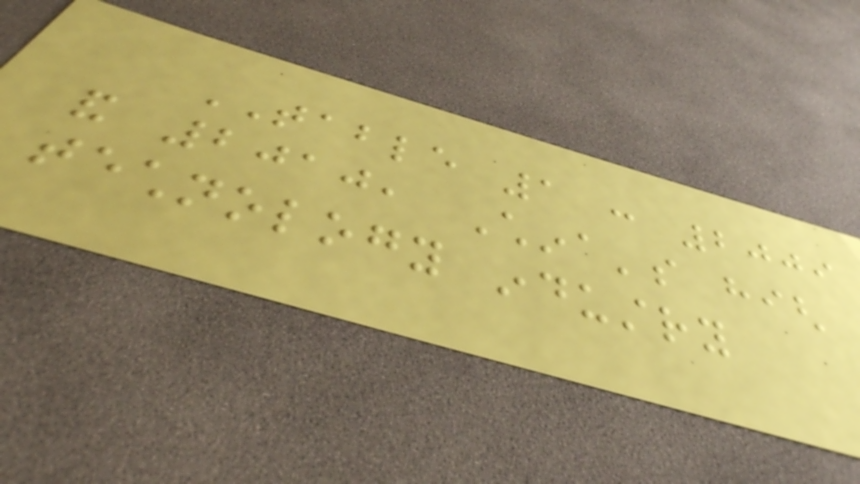TABLE 1 : 2009
and 2010, China's high
technology industry
